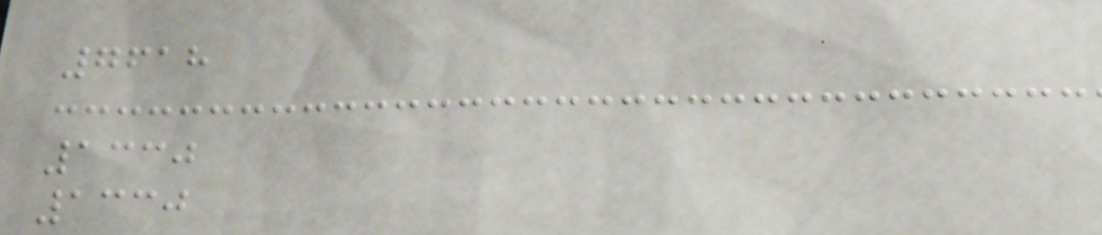7618
1330
1330
